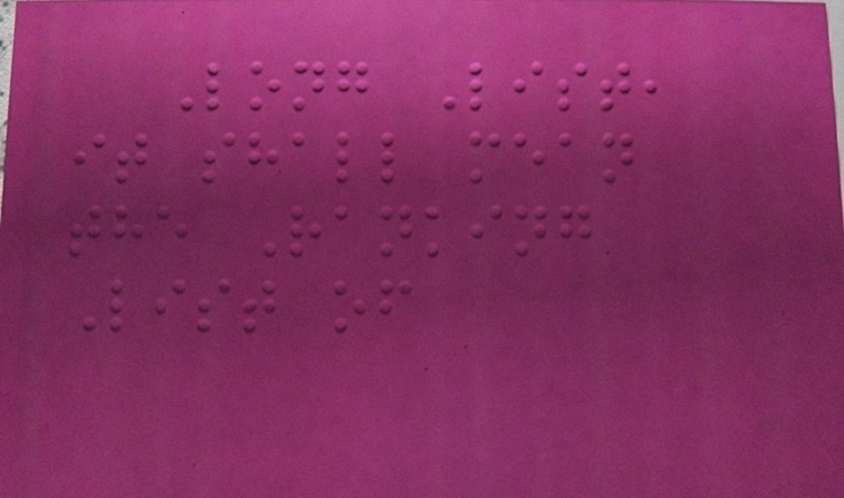Long List,
it shall mean
the Ranking
List of
